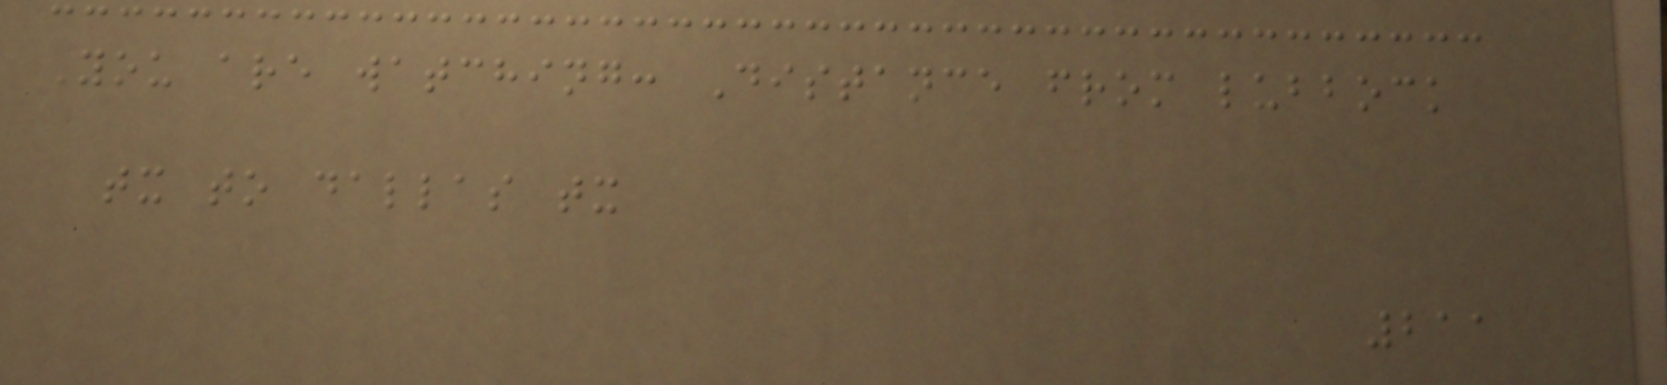You are watching: Distance from lubbock
tx to dallas tx
211
